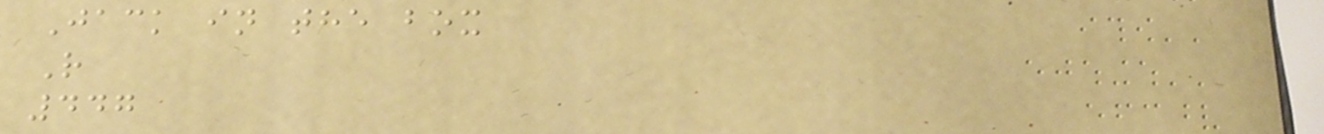Jack in the box
R
447
